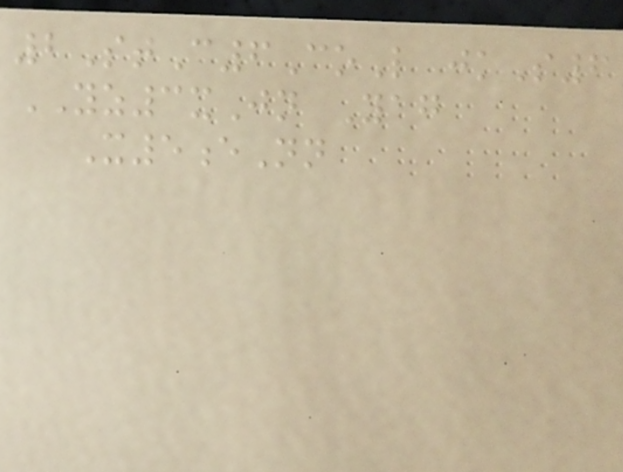2StC6CoL jkS6
YZ3xJn Yag
X5eNn
